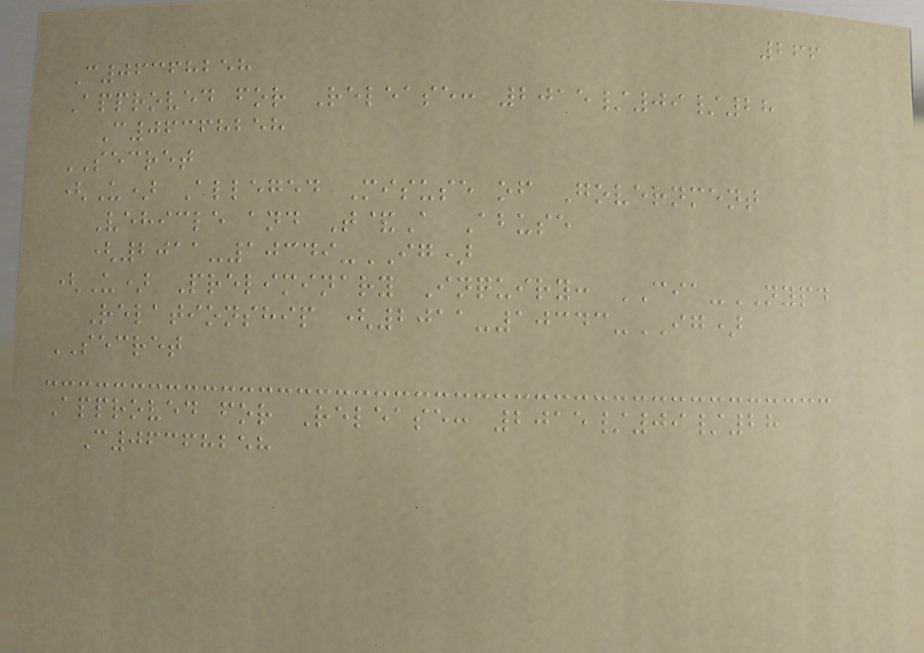266
C06368258
Approved for Release: 2015/09/28
C06368258
SECRET
(U) Alleged Misuse of Government
Vehicle and T&A Abuse
(2011-10349-IG)
(U) Preliminary Inquiry: CIA-NYPD
Relationship (2011-10343-IG)
SECRET
Approved for Release: 2015/09/28
C06368258
